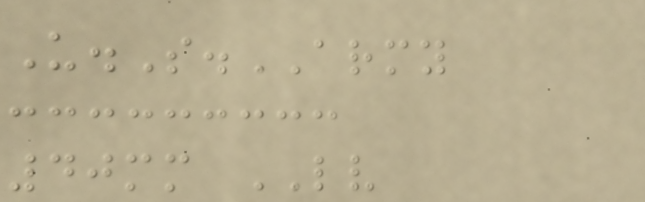U.S.ARMY
40mm LV
